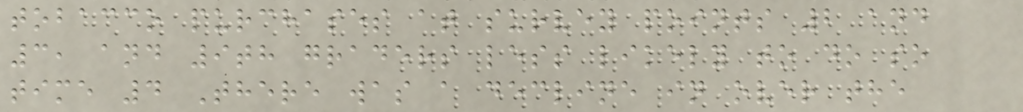tobacco purchases at survey points 2 and
3, and 9th graders less likely to do so
time 4 There was a decline in over the
